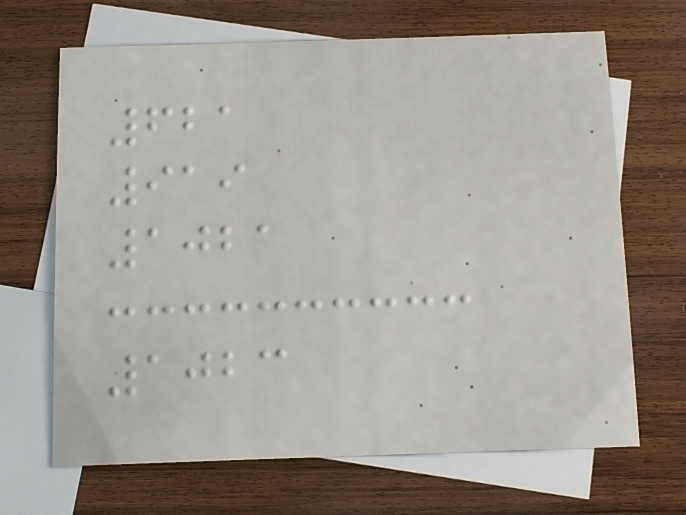621
919
1021
1023
